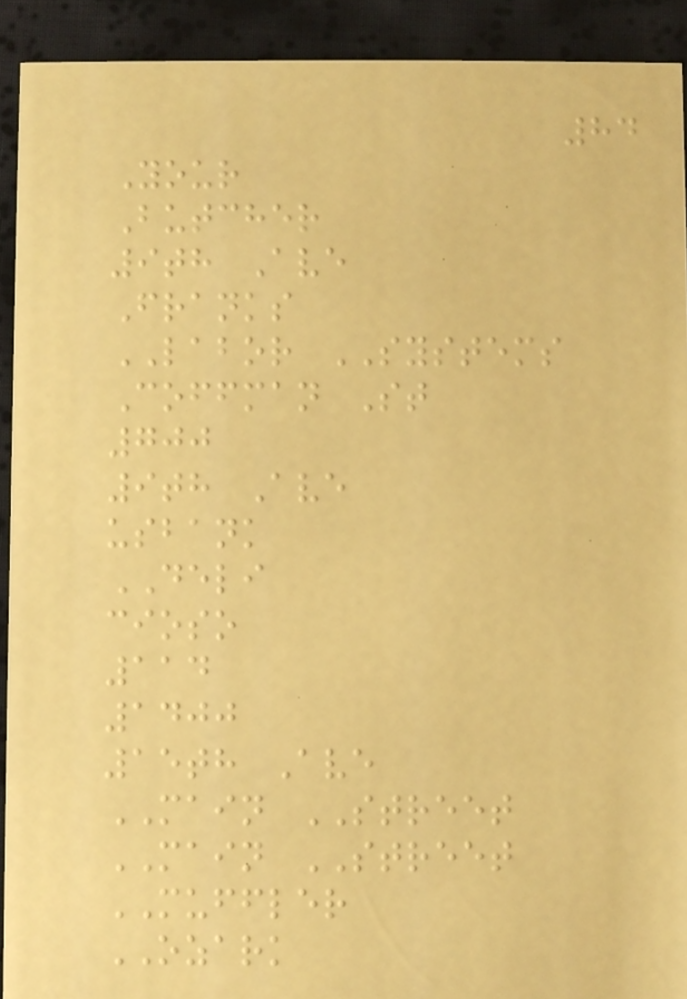84
Your
Butcher
9th Ave
Franks
LABOR SYSTEMS
Coffman St
700
9th Ave
usbank
DELI
cioso
114
1400
15th Ave
MAIN STREET
MAIN STREET
MUFFLER
OZARK
